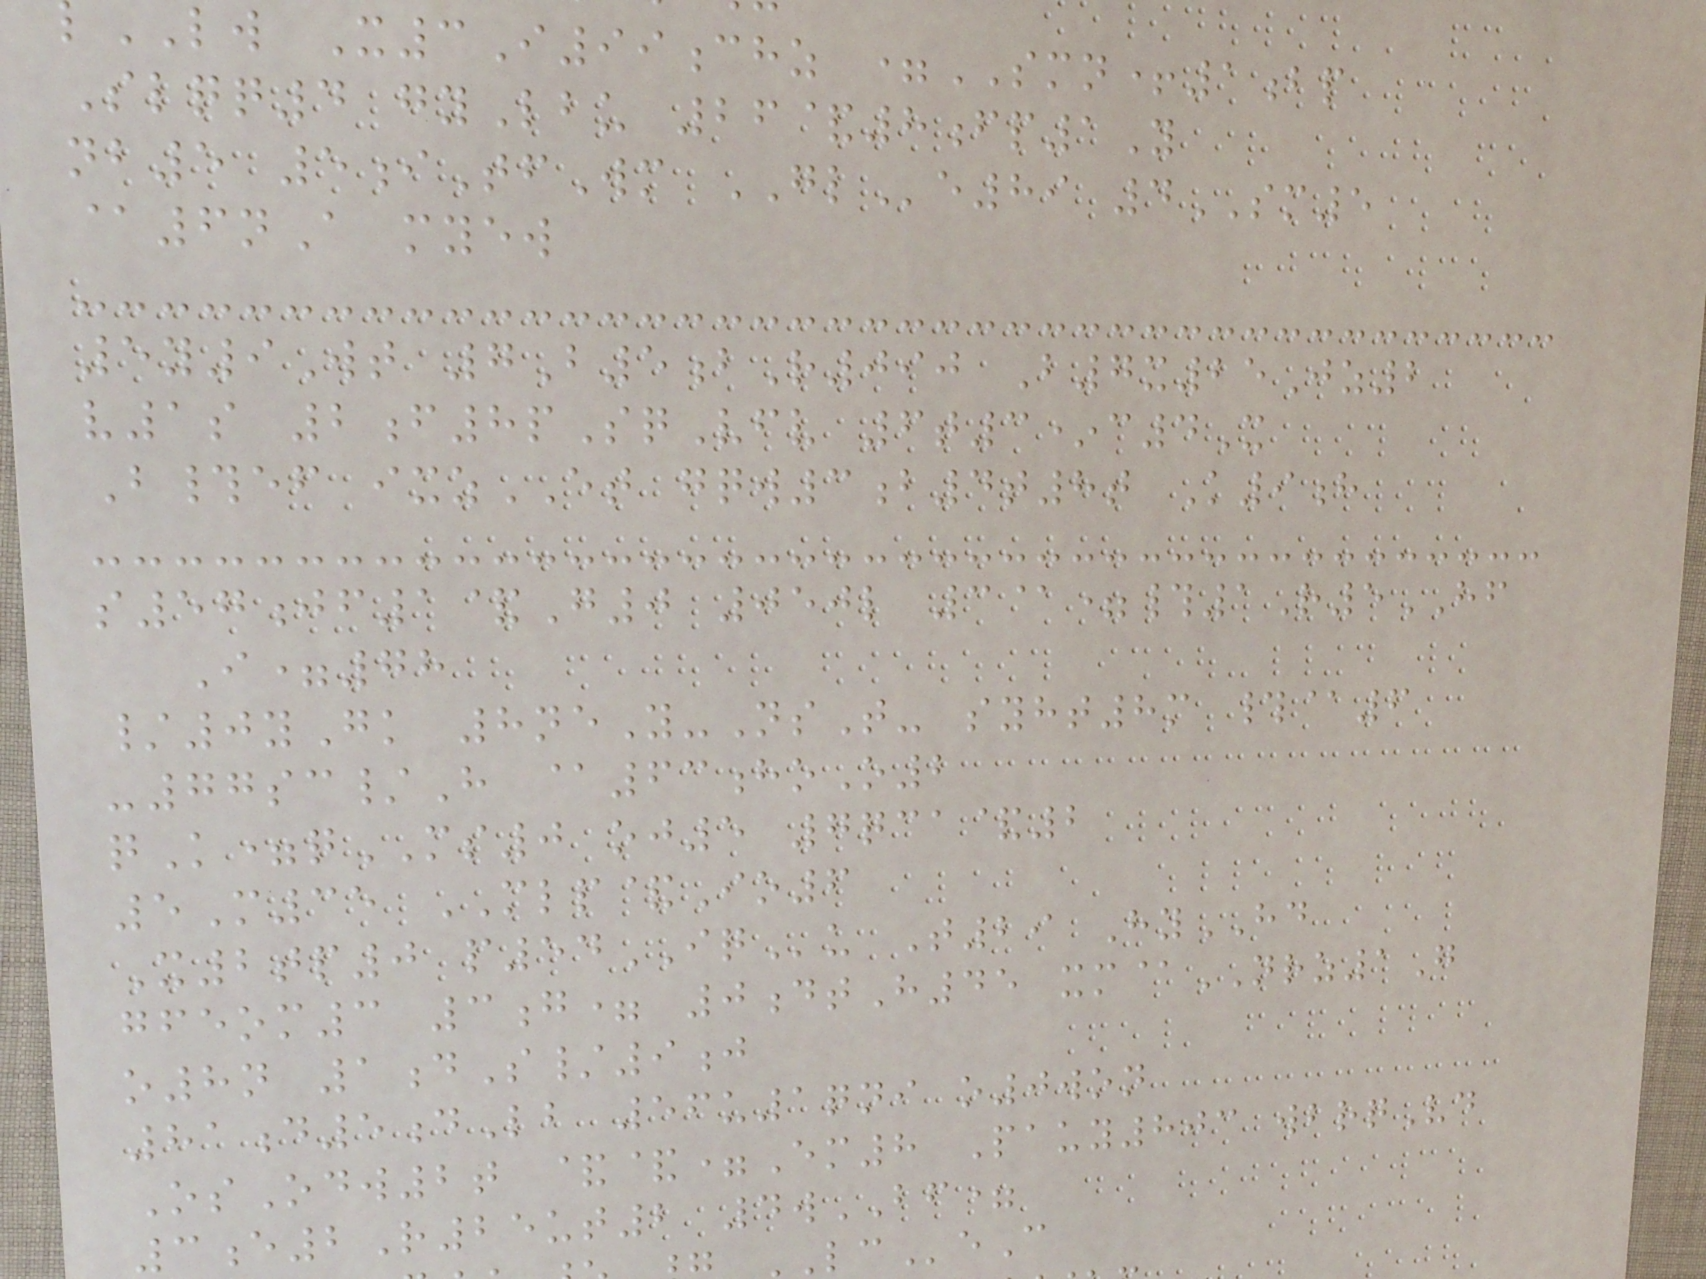LW X3I99chz =SMN+1bp
Slqq4 gyLbu 26&8fp1Y
nb5 5iTfWm GLe89 4SM5
@6nA myew
5y9Wt 7B5bR090 B7x25Jz2
v1s 2f8pSqVfv 6t3*c4X
B#ef ixzET gqw3b4t8t K9h
s57jf1&G0 050l 3@=#1R5HF
I=78
/0yGk 8neY-NsT- syht8m #@6
-77sc/H @63hoO2
qK=qMS0 oj5 7qca&2
5M35 MLP&Io6
X2tp0 p54IQu T29 HyHD
gfeom3 3g= 0dtH45 xm@NRZ1G
o8n 1dS/9j
81d5dLb 56u1qni o0won
OsOdw2t &&=Em8 Pauy803 wbrqVd
3e2R25ut2 4wBF=
